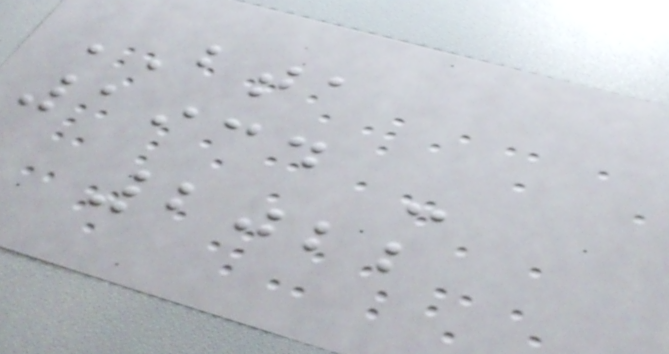BTA
1934 -
2022
